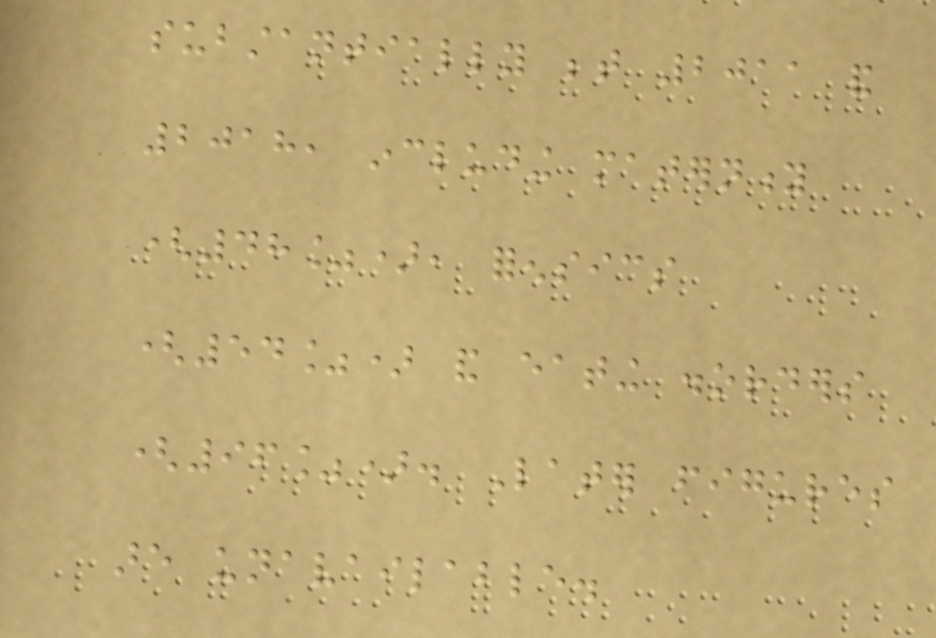substantially between 2011 and
2018, including maternity
(48%), forensics
(54%) and eating disorders
(96%). Later figures
are unavailable.
